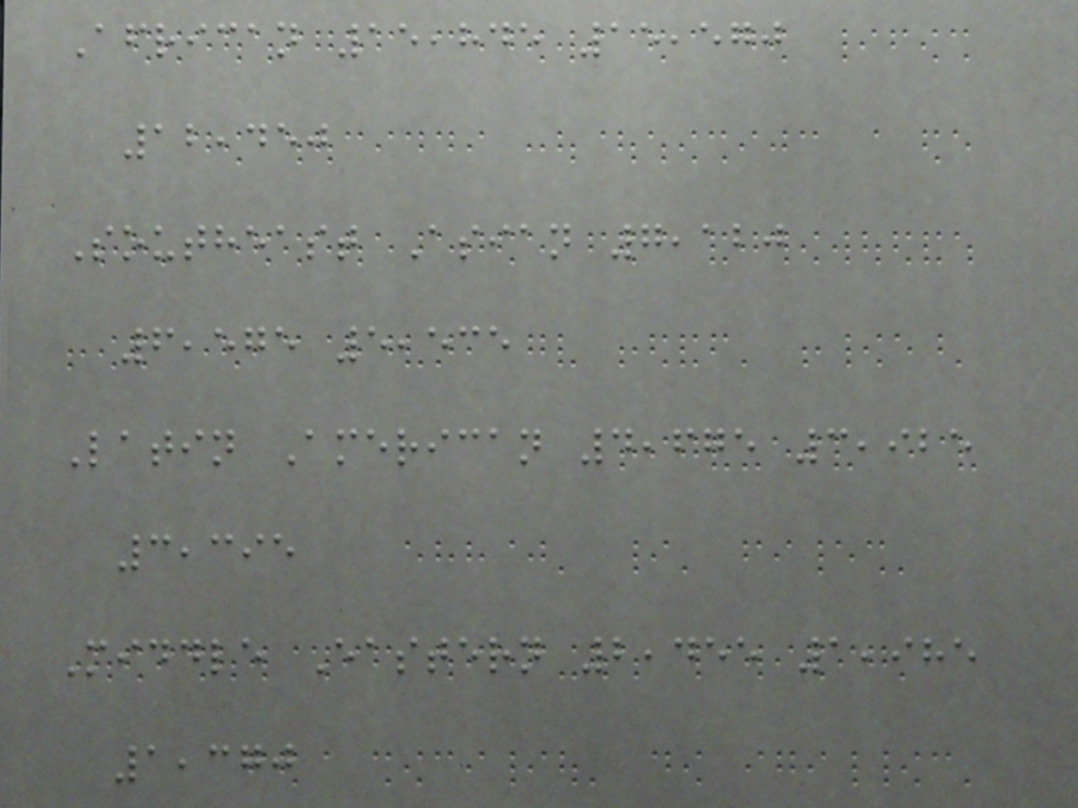African 15,845 15,570
12,450
Southeast Asian 7,120
6,575 5,535
Latin American 4,675 3,925
3,395
Middle Eastern 2,455 1,985
1,370
